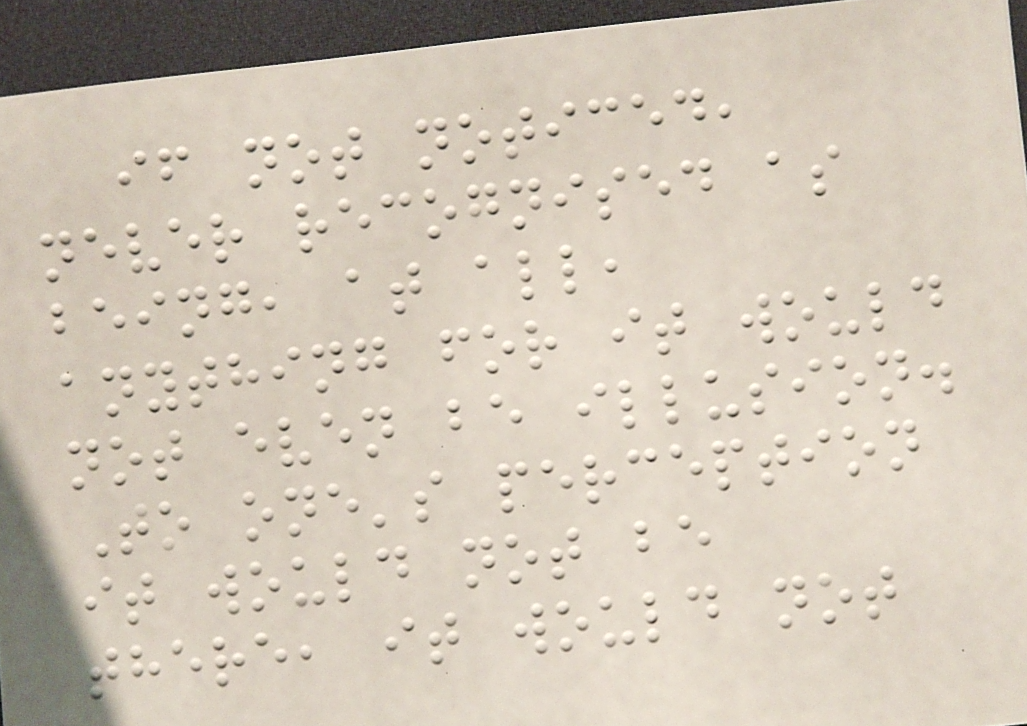if not noticed,
never recognised as
being, at all,
anything for it would
not even be illusion.
To one's perception
it would not be
there, it would not
